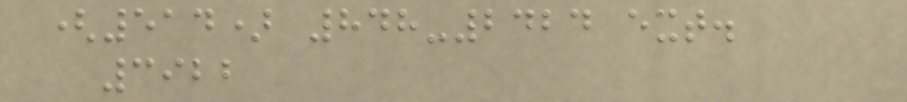(514) 848-2424 ext.
3922
